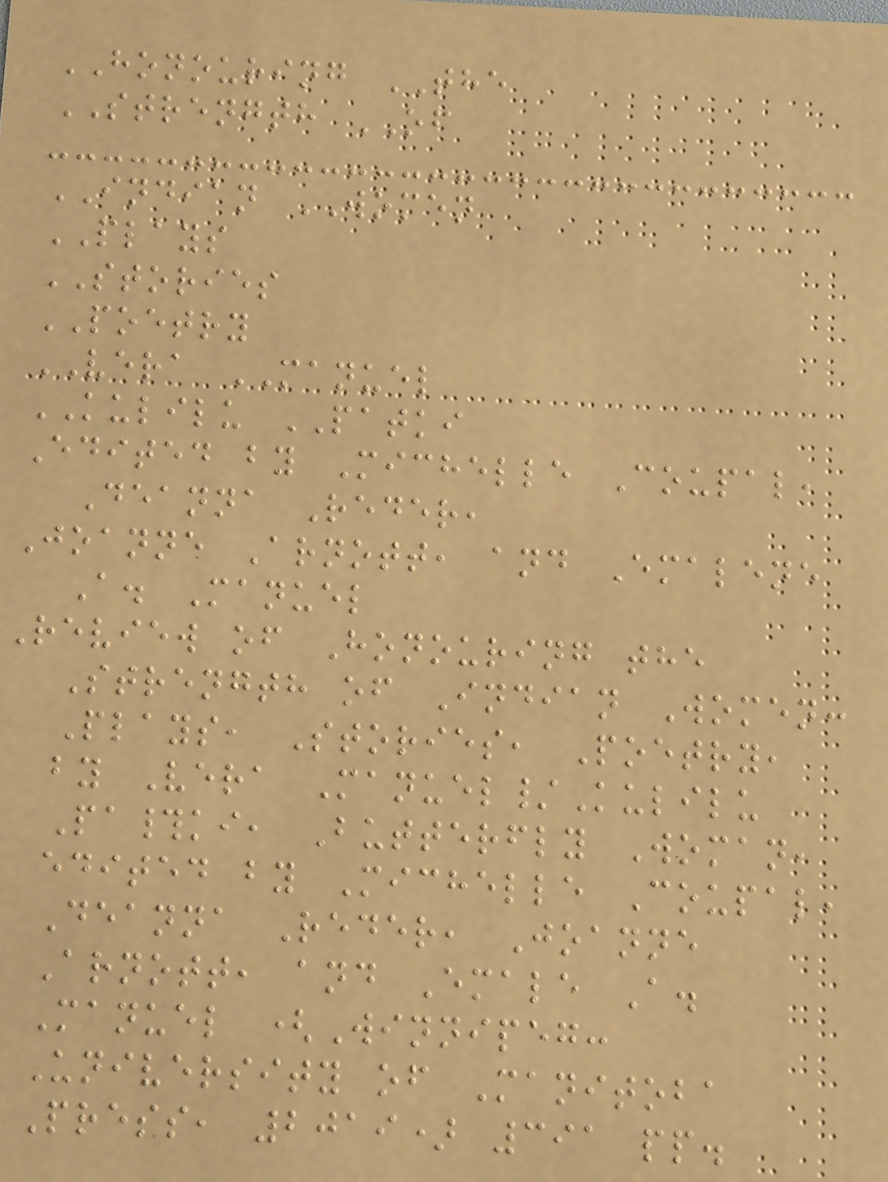HONOURING THE
STRENGTH OF
INDIAN WOMEN
PLAYS
STORIES
POETRY
VERA MANUEL
KULILU PATKI
Edited by Michelle Coupal,
Deanna Reder,
Joanne Arnott, and Emalene
A. Manuel
Review of Honouring the
Strength of Indian Women:
Plays, Stories, Poetry,
by Vera Manuel/Kulilu
Pa#ki, Butterfly Woman,
edited by Michelle Coupal,
Deanna Reder, Joanne
Arnott, and Emale A.
Manuel (Winnipeg:
University of Manitoba
Press, 2019) 391 pp.
